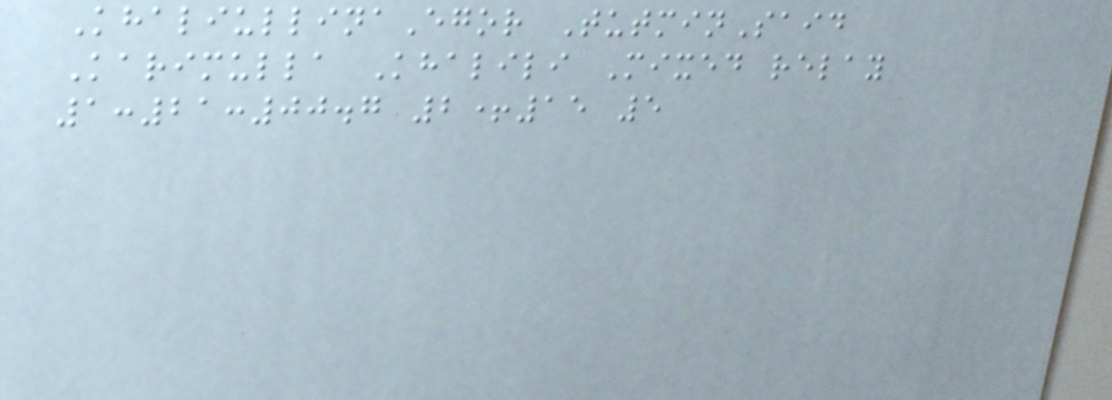KhaliullinaEgor TutminSaid
Karimulla Khalili Mixed relay
1:21:00.7 2+15 5
